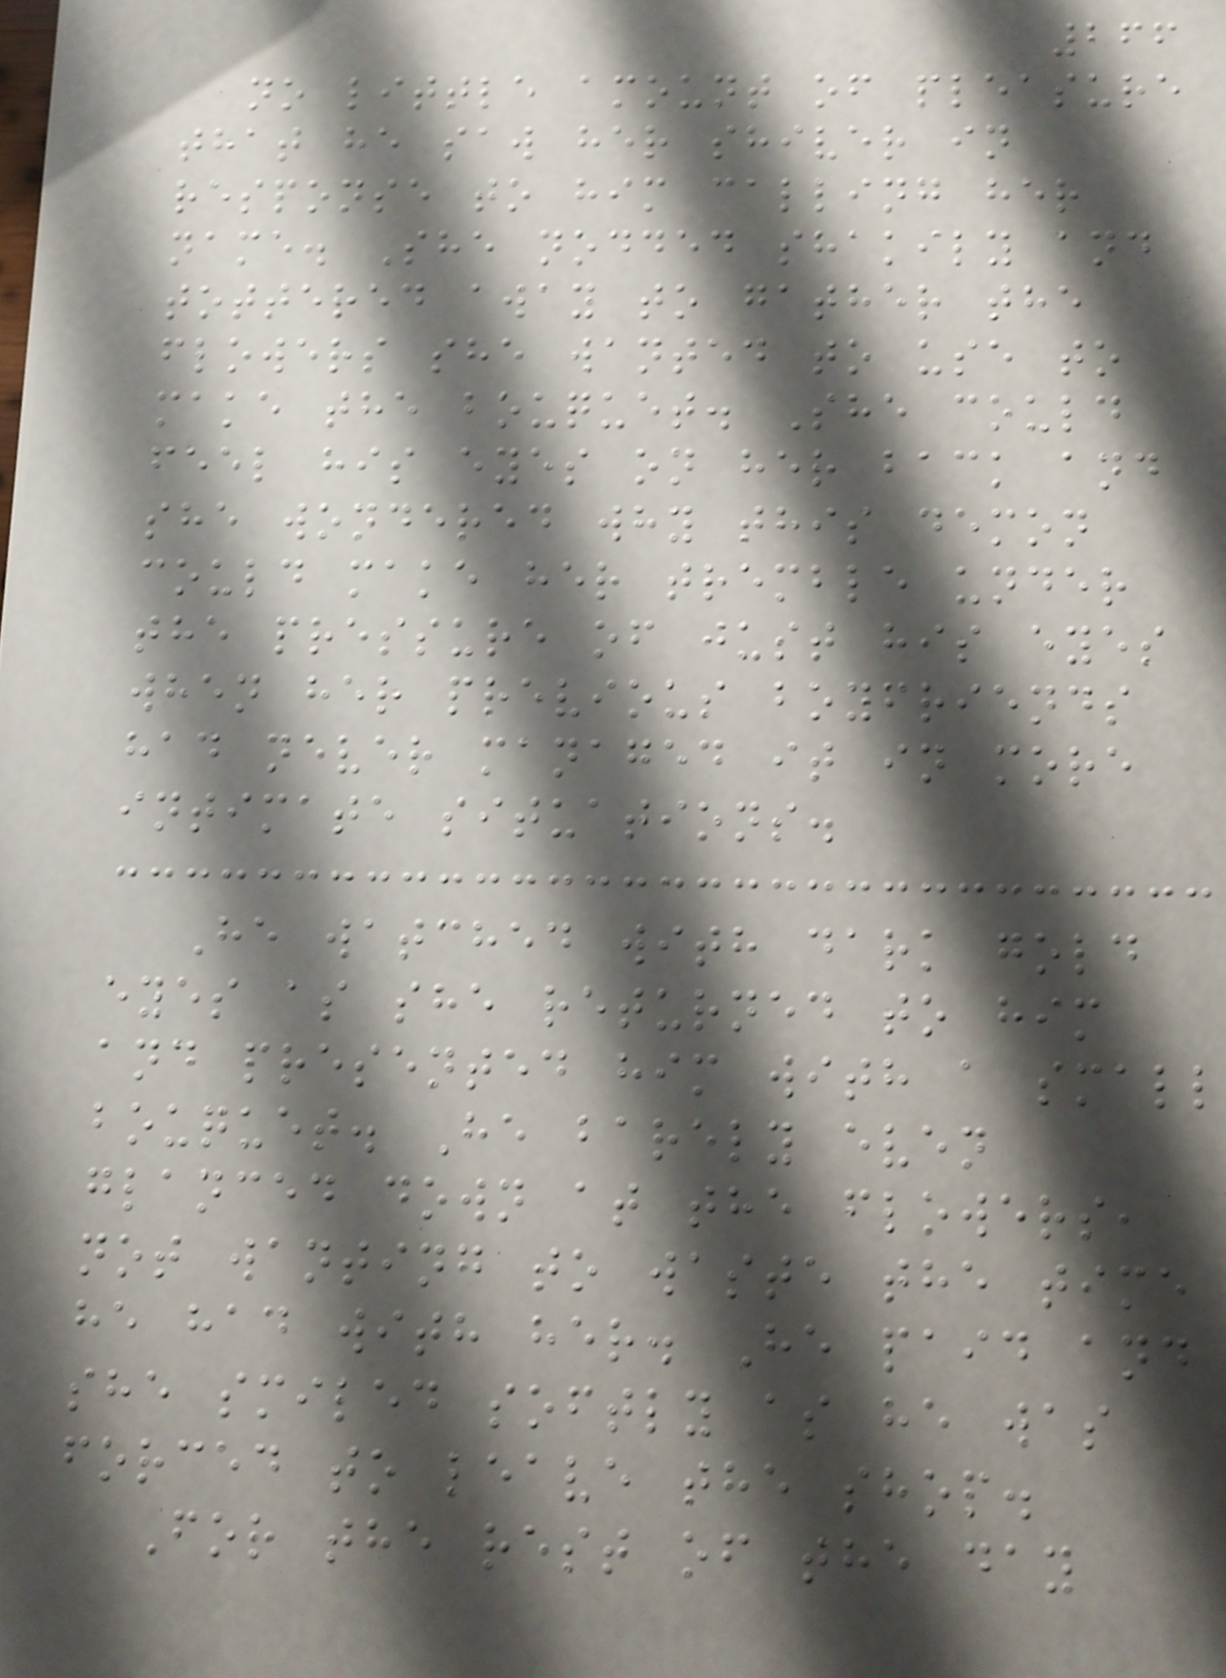266
no little amount of pleasure
that he saw her shiver in
response to him calling her
name. She nodded shakily and
tottered away to gather the
flowers she wanted to use to
make the bouquet. She could
feel his eyes on her back and
she wondered why this demon
could make her tremble under
the pressure of just his eyes
when her previous boyfriends
had never managed it in more
intimate situations.
He watched with dark gold
eyes as she returned to him
and presented him with a small
bouquet. He barely even
glanced down at the flowers,
not wanting to waste the time
he had with her. He paid and
she smiled softly as he was
forced to leave the shop.
For the rest of the day
